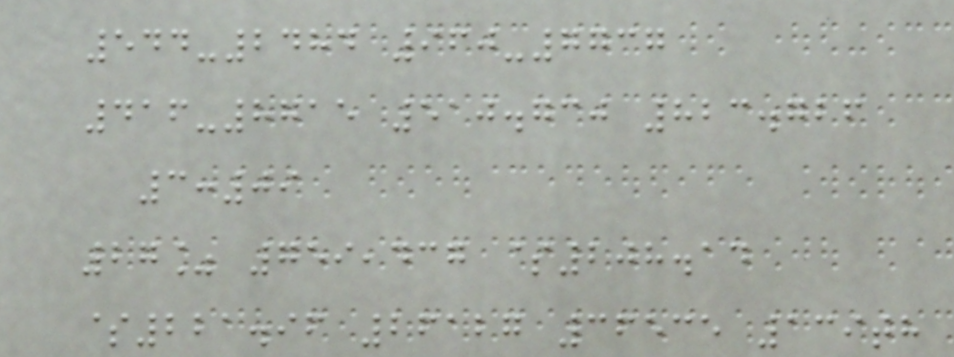544-2484 960-7737
416-8715 510.730 823.726
3:09
27% 759,437 $208.14
$221.96 26127 36535 139th
